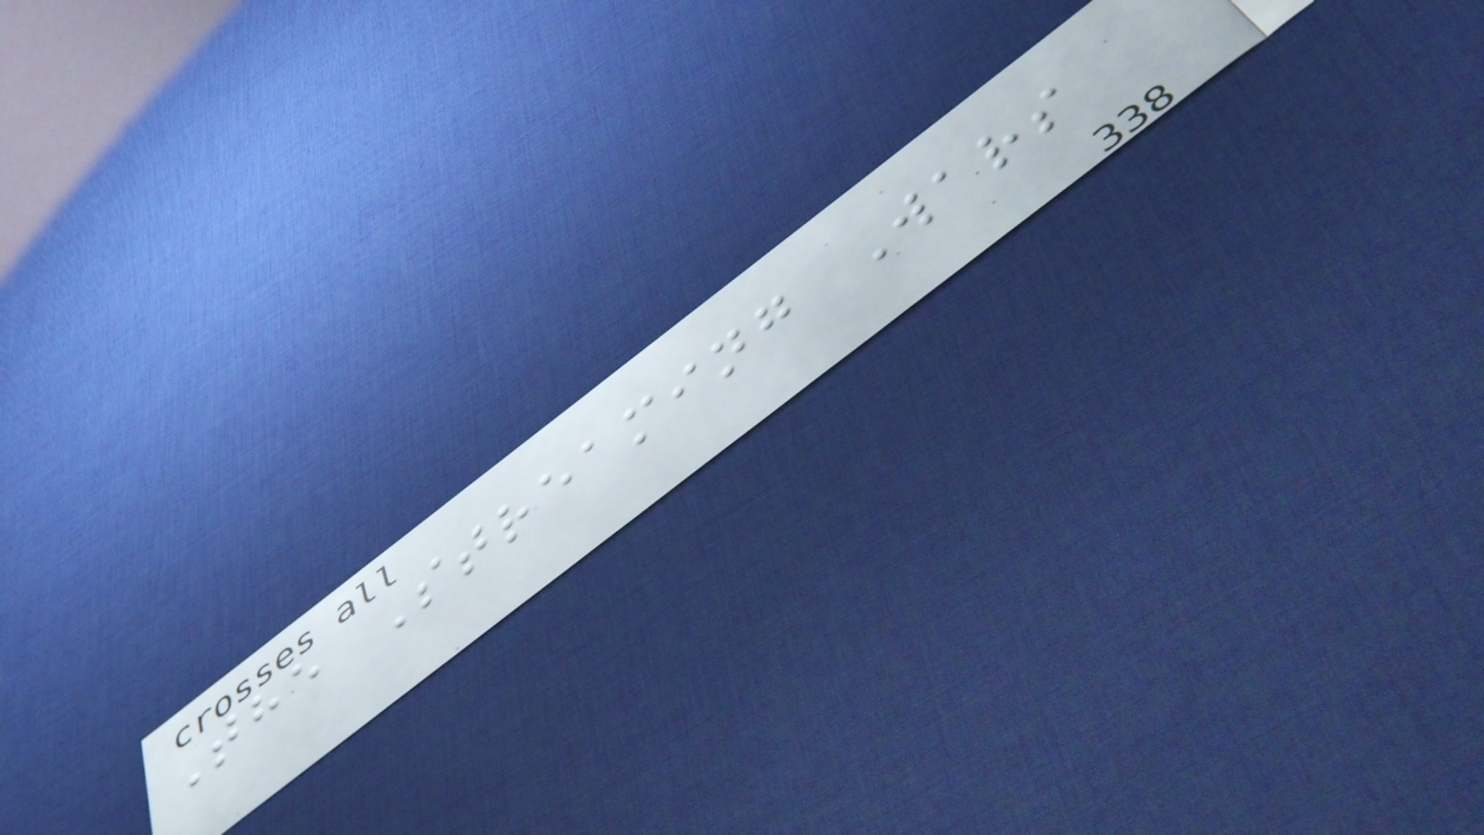The Streaming Wars
